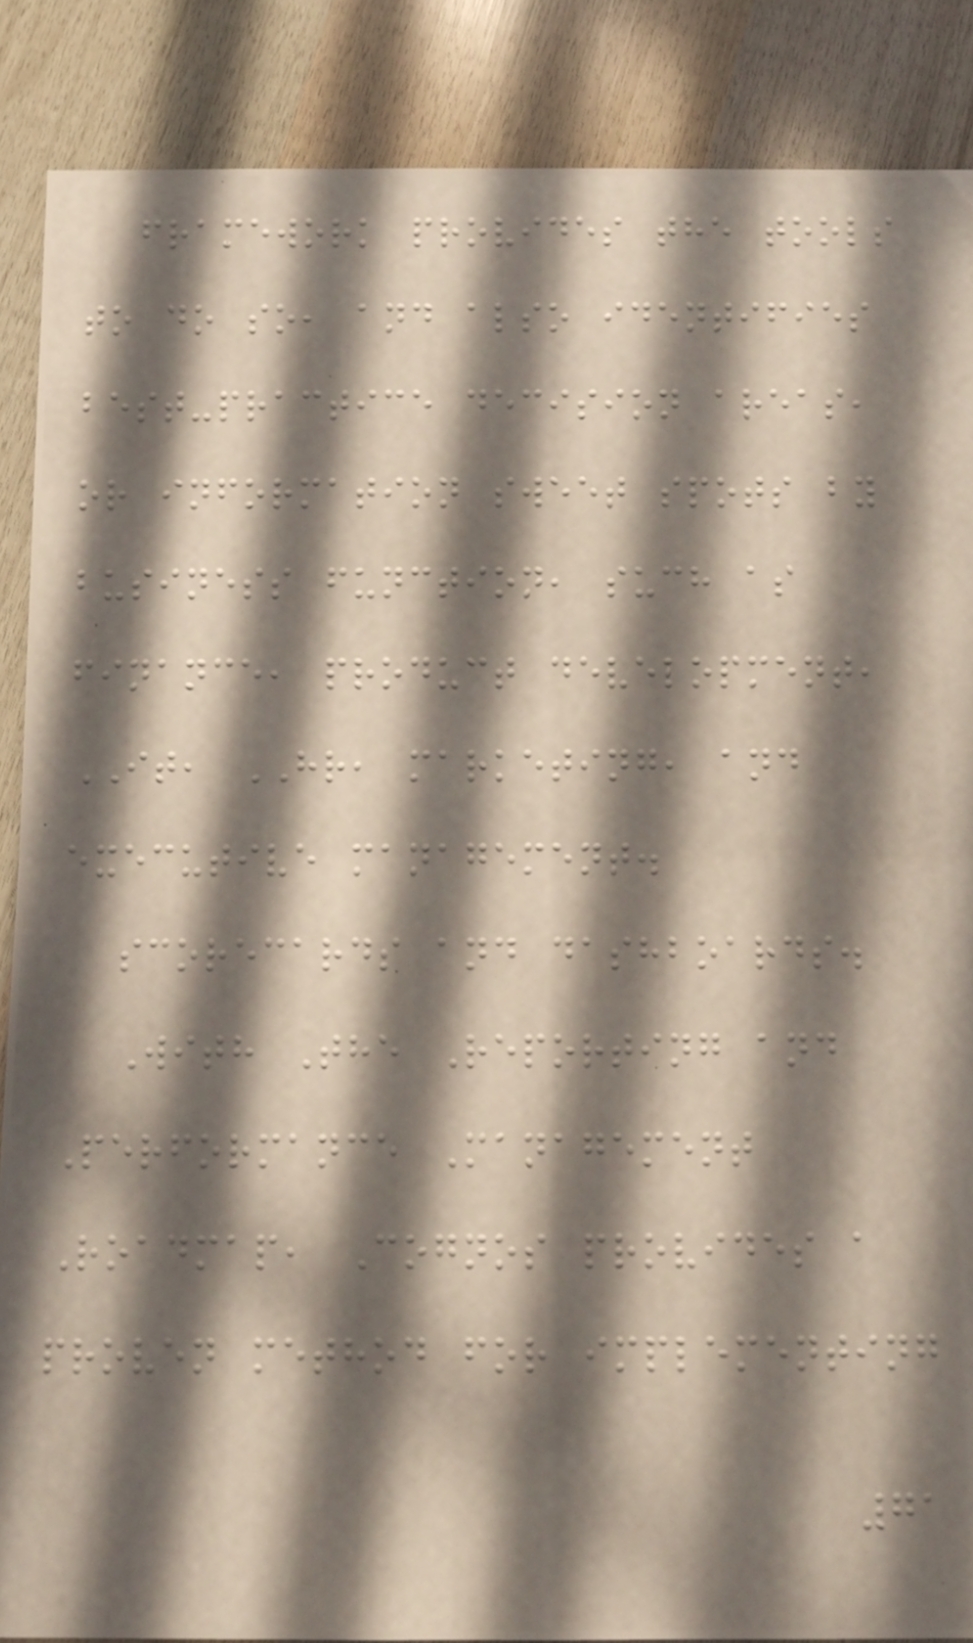framework provides the tools
to do so, and also identifies
best-practice decision areas,
or information sweet spots by
business function, such as
finance, product development,
IT, HR, marketing, and
executive management.
scorecards and dashboards.
With The Reporting and
Performance Management
Roadmap, Cognos provides a
proven method for implementing
71
